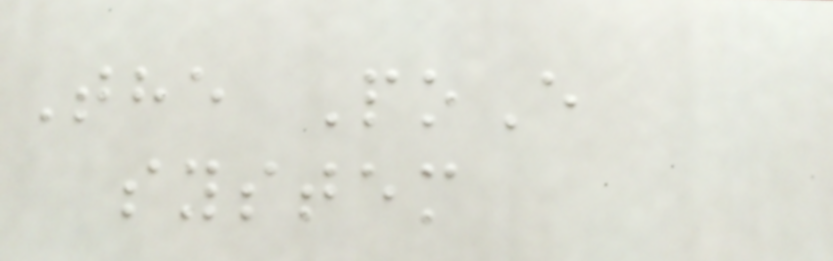The PoE
system
